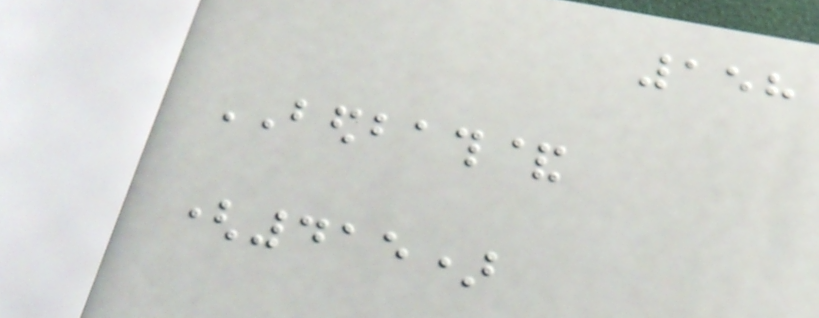158
BEDBATH&
(415)
